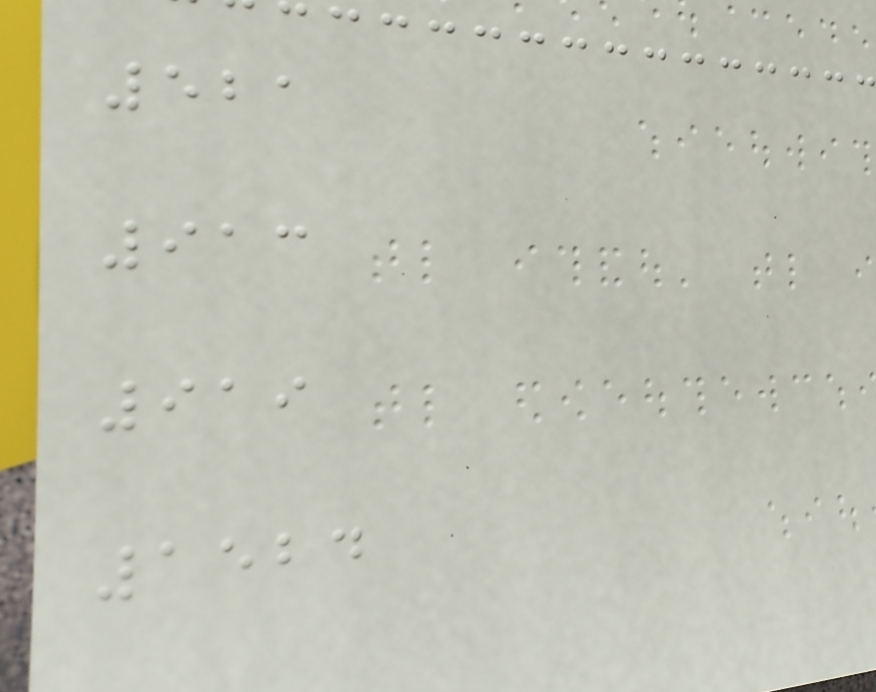521
913
919
1524
